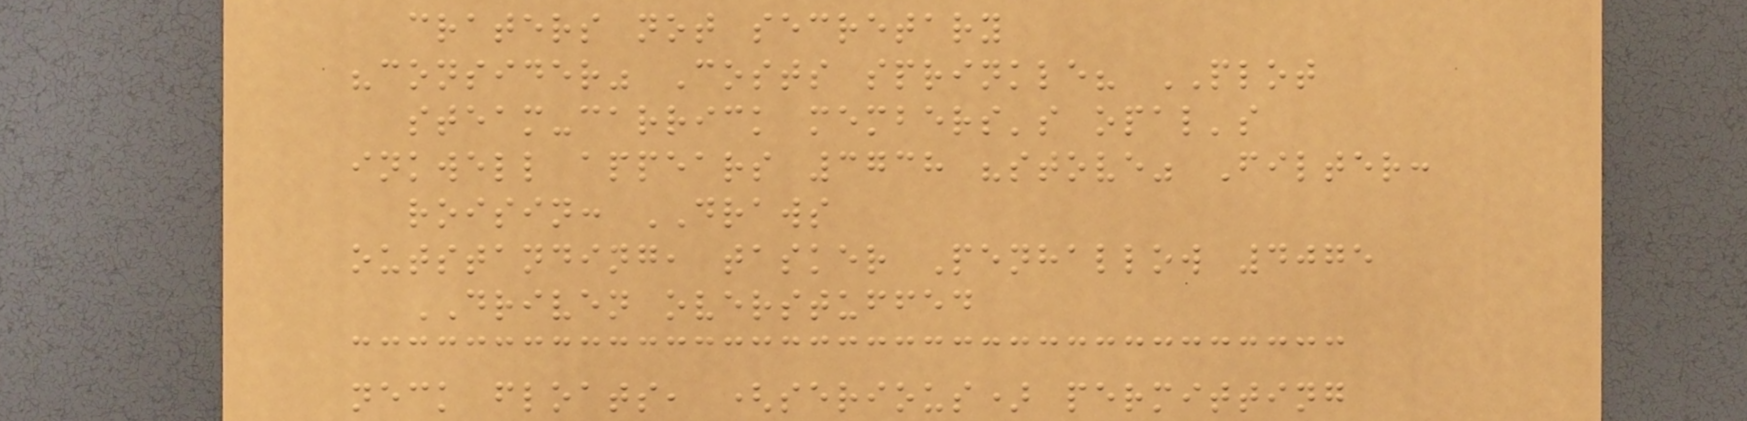craters not secretary
"consider" Costs sprinkle? PLOT
steam-carrick members's opal's
inkwell appears 3738 "stove" Filter:
roisin: DRAWS
outstanding, tasker Penhallow 4075
DRIVEN overstuffed
neck floats, (serious) permitting
